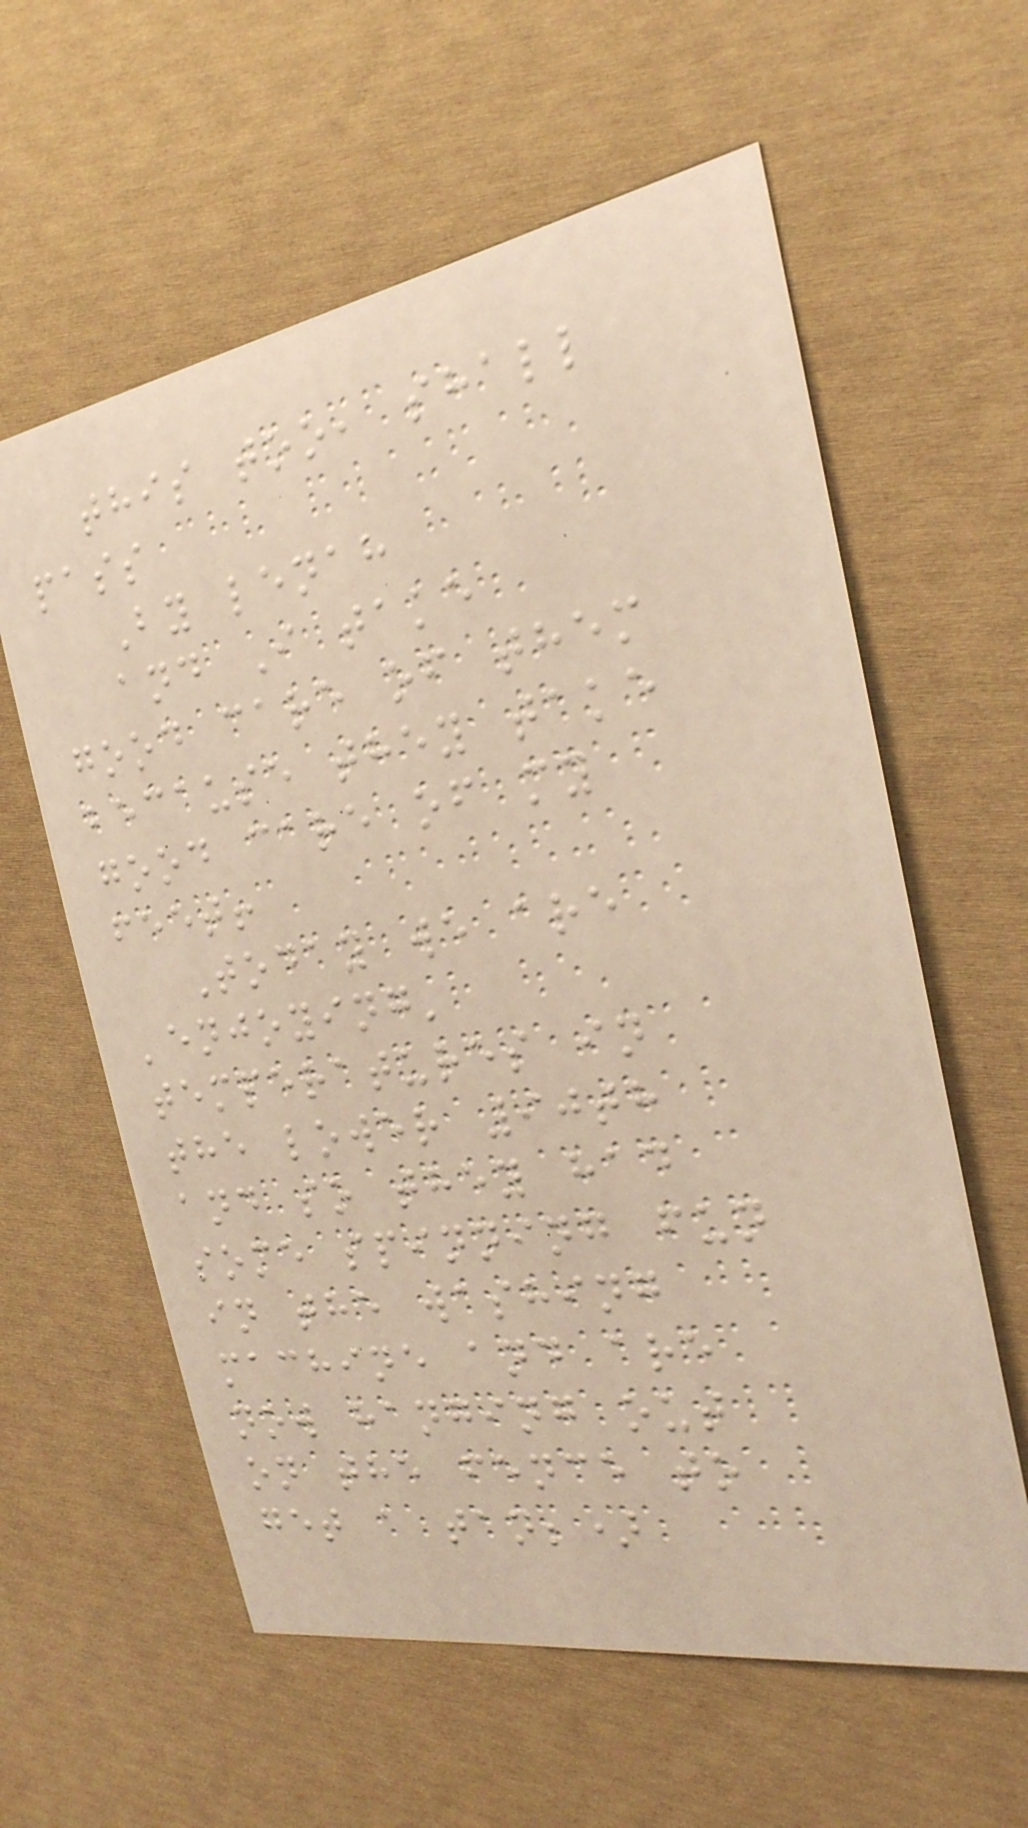this too, shall
pass
By lenah
and I take
good care of them
because they take
good care of my
feet!
Today we are
'enjoying'
temperatures in
the lower 90th
and so they had
some spinning fun
in the washing
machine and are
now hanging out
on the fence to
get a tan;)
